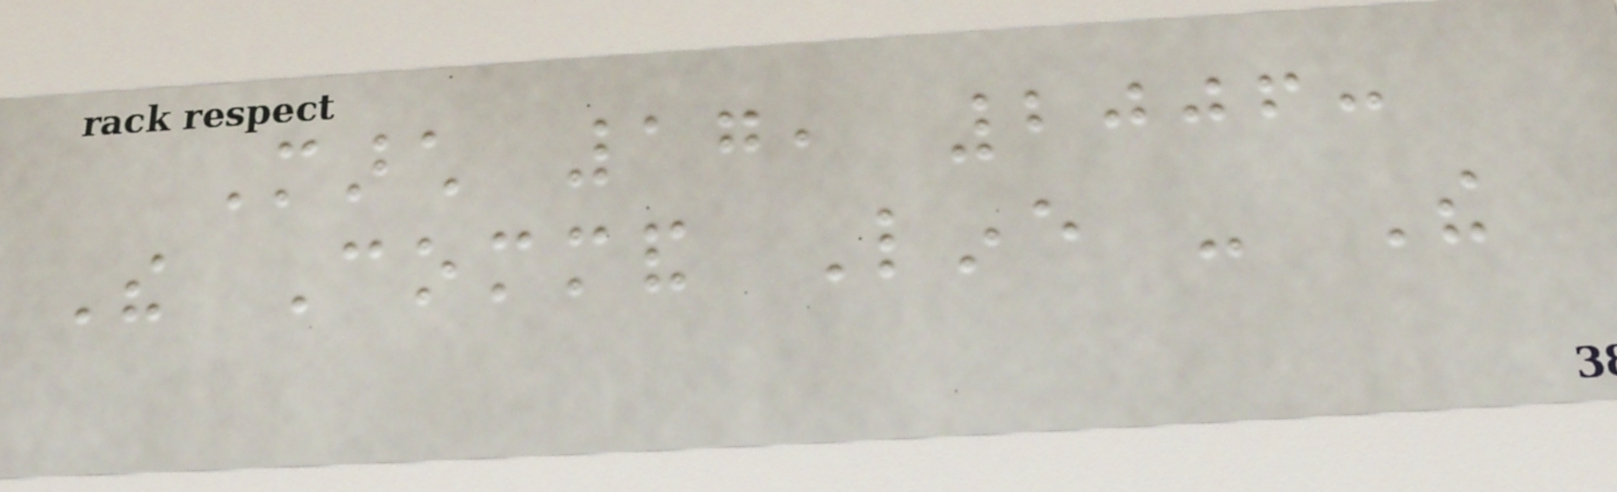March 17, 2006:
The Command Line - The
